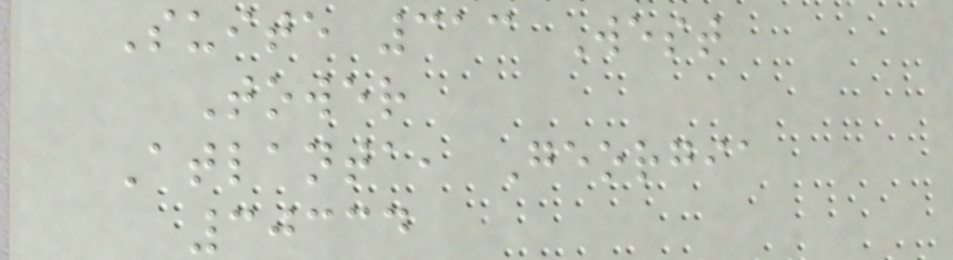Suite 313 West
Tower
Atlanta, Georgia
30334
